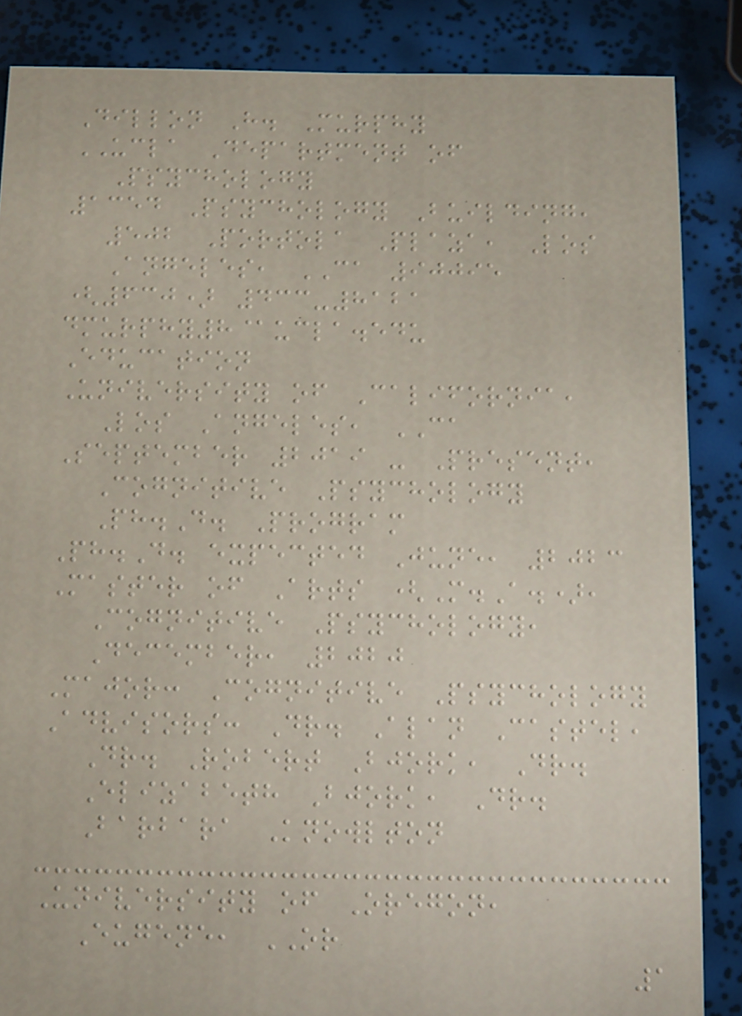Dillon H. Murphy
UCLA Department of
Psychology
1354 Psychology Building,
502 Portola Plaza, Los
Angeles, CA 90095
(630) 433-8121
dmurphy8@ucla.edu
Education
University of California,
Los Angeles, CA
September 2019 - Present,
Cognitive Psychology
Ph.D. Program
Ph.D. expected June, 2023
Master of Arts (M.A.),
Cognitive Psychology,
December, 2020
Major: Cognitive Psychology
Advisors: Dr. Alan Castel,
Dr. Robert Bjork, Dr.
Elizabeth Bjork, Dr.
Barbara Knowlton
University of Oregon,
Eugene, OR
1
